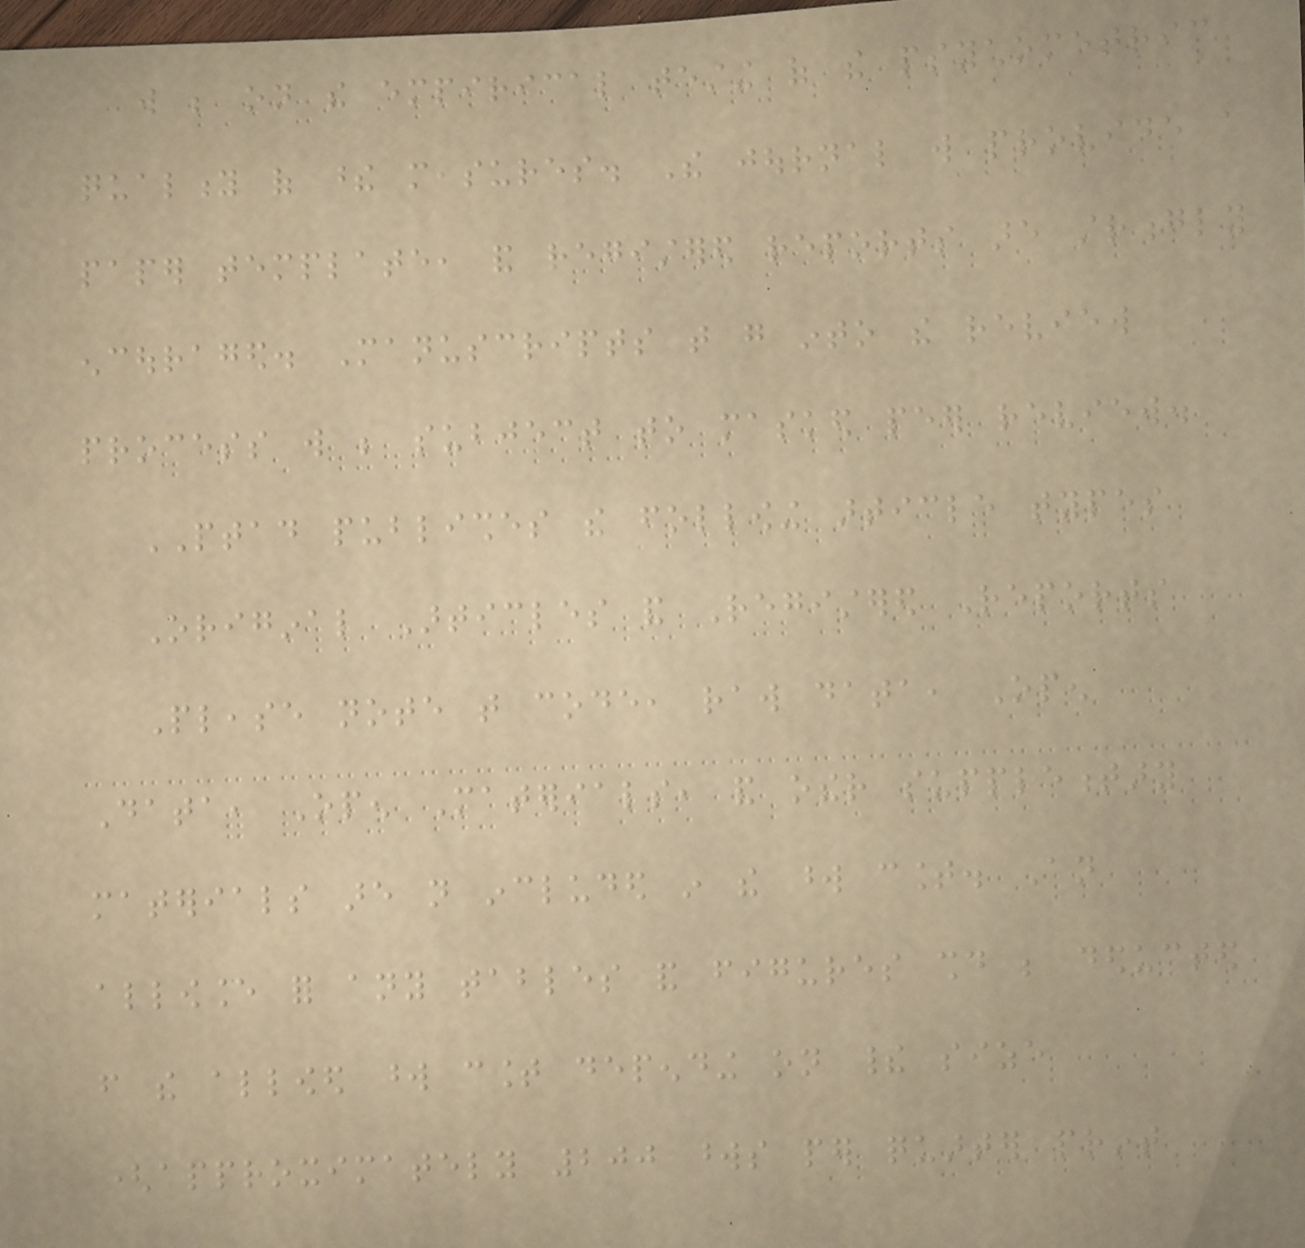will be on the empirical testing of the psychometric
quality of these measures. The journal will provide a
paper template, and registered reports are strongly
encouraged. Manuscripts that go into the review
process will be subject to masked peer review.
PTAD publishes the following article types
Original Articles and Registered Reports
Please note that code, raw data, Open
Data, Open Materials, and other supplementary
materials are not included in the word count. An
allowance for any tables and figures should be deducted
from the allowed word count depending on their size
(approximately 200 words per quarter print
